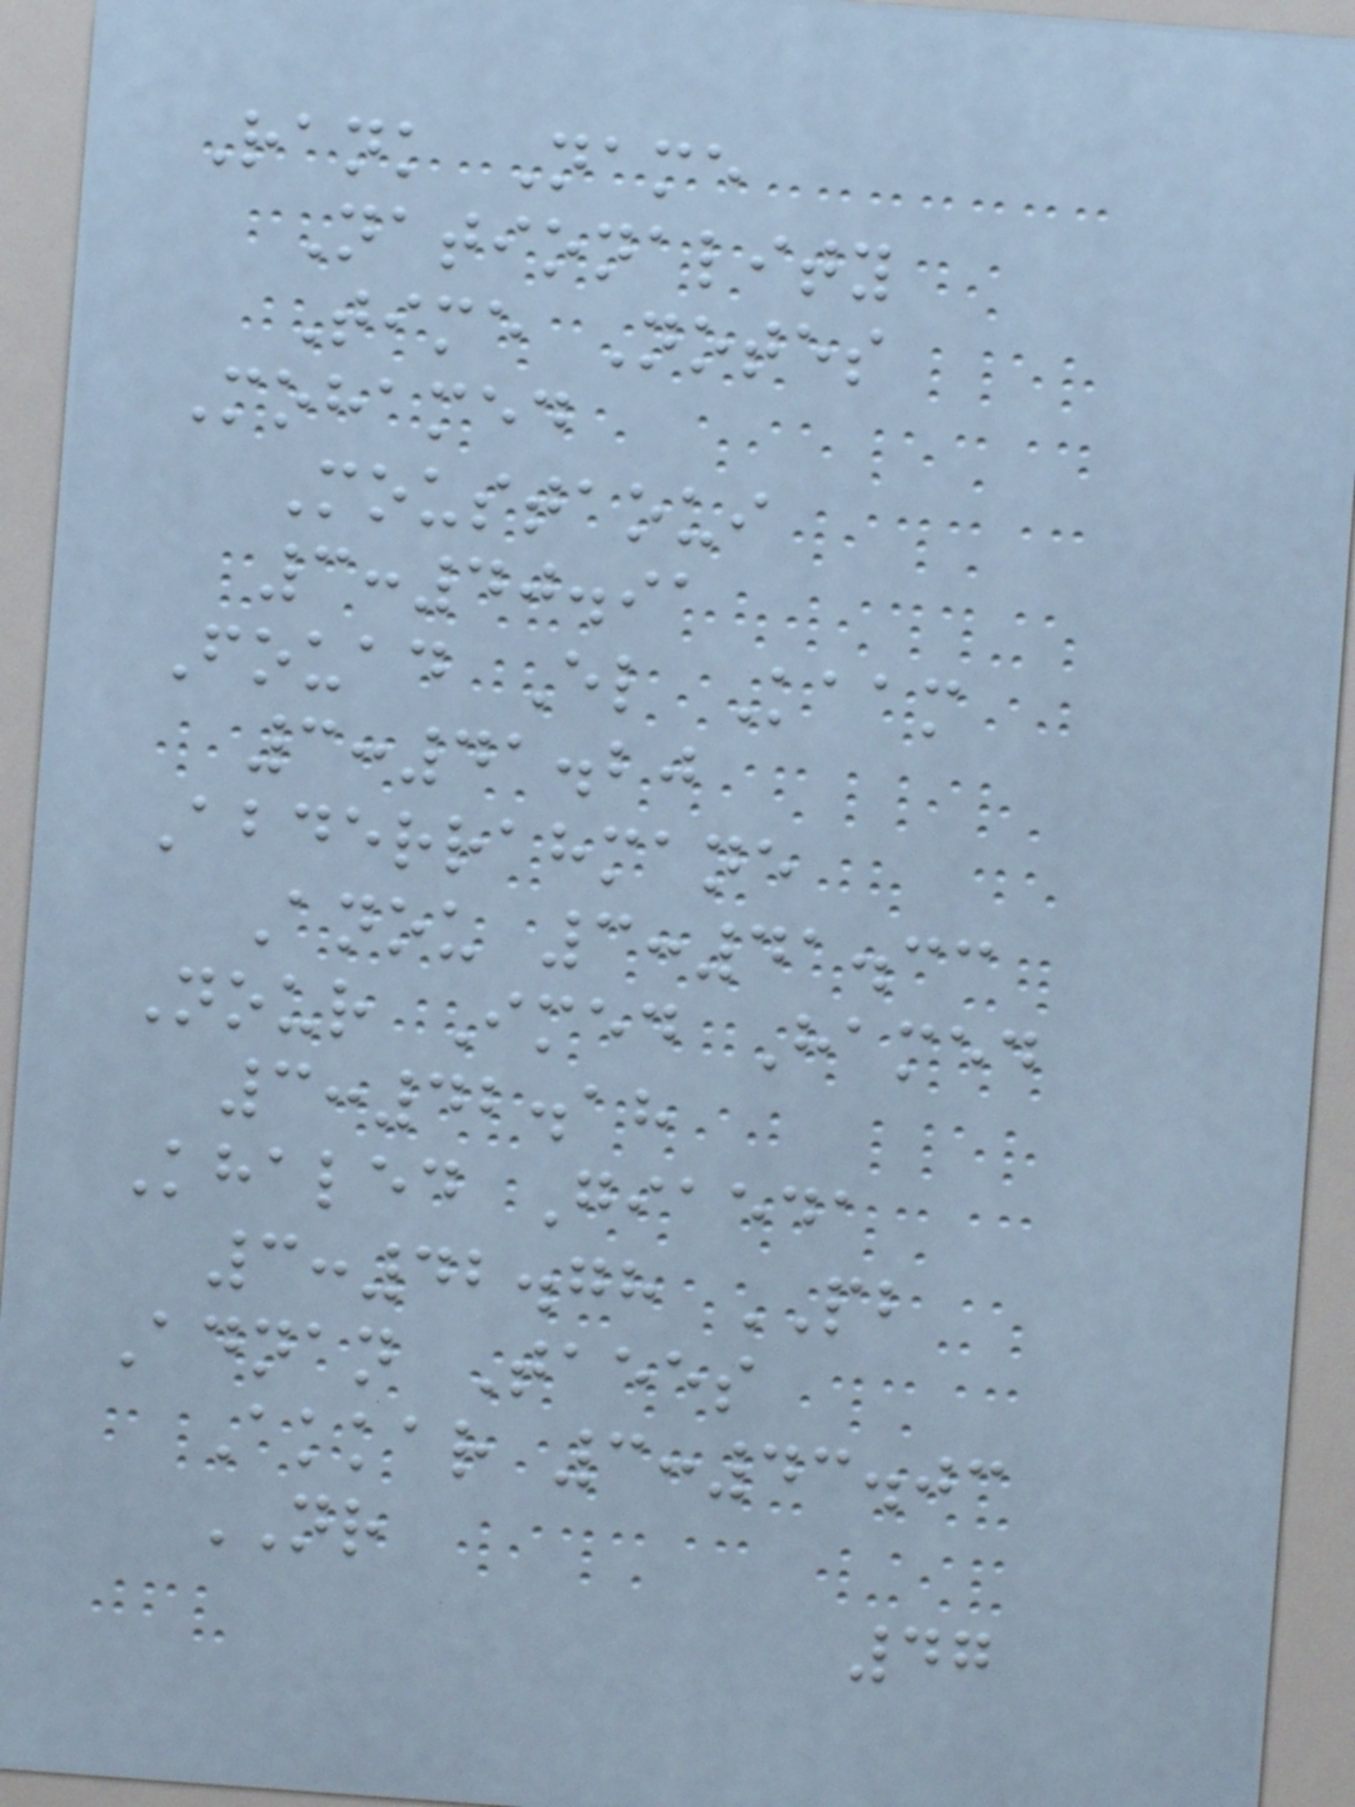Rank Name
Nationality
Time Notes
Mohamed
Moustaoui
3:40.91
Fouad El Kaam
3:41.20
Abderrahmane
Anou 3:41.33
Nour Imed Hamed
3:42.18
Khaled Giaeda
3:42.78 PB
Adnan Taees
Akkar 3:43.03
NR
47
